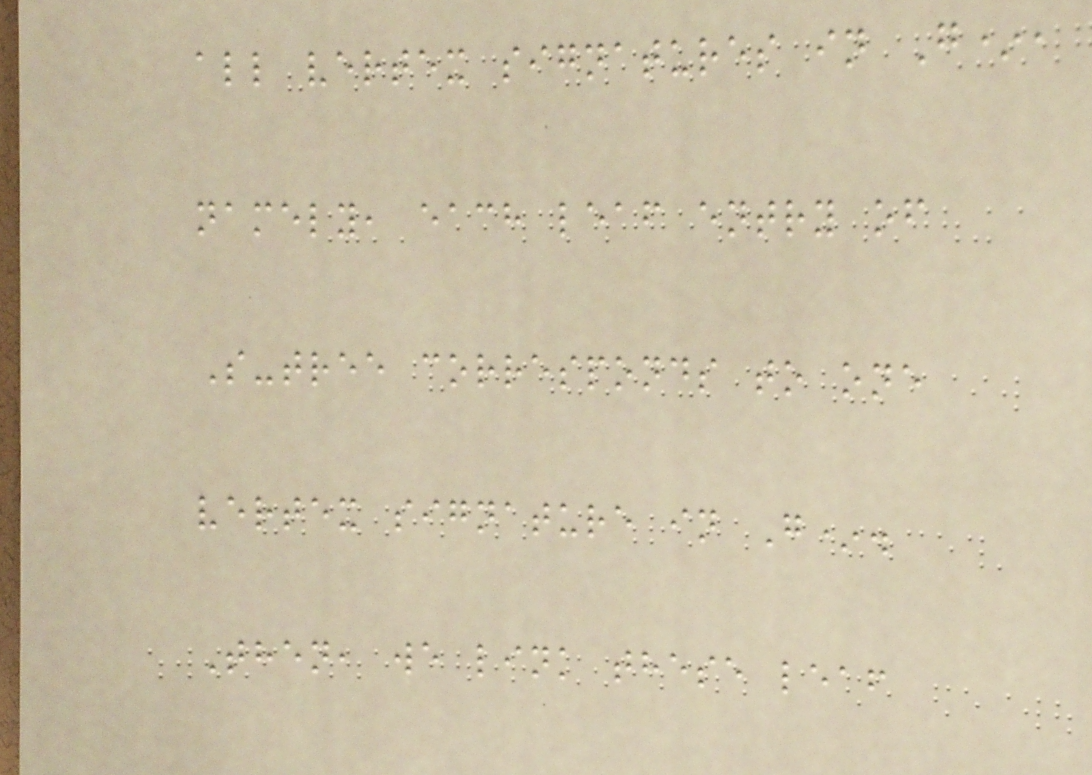all vertex signatures in G*,
namely, each leaf entry of
S-tree corresponds to one
vertex signature in G*.
Then, we link these leaf
